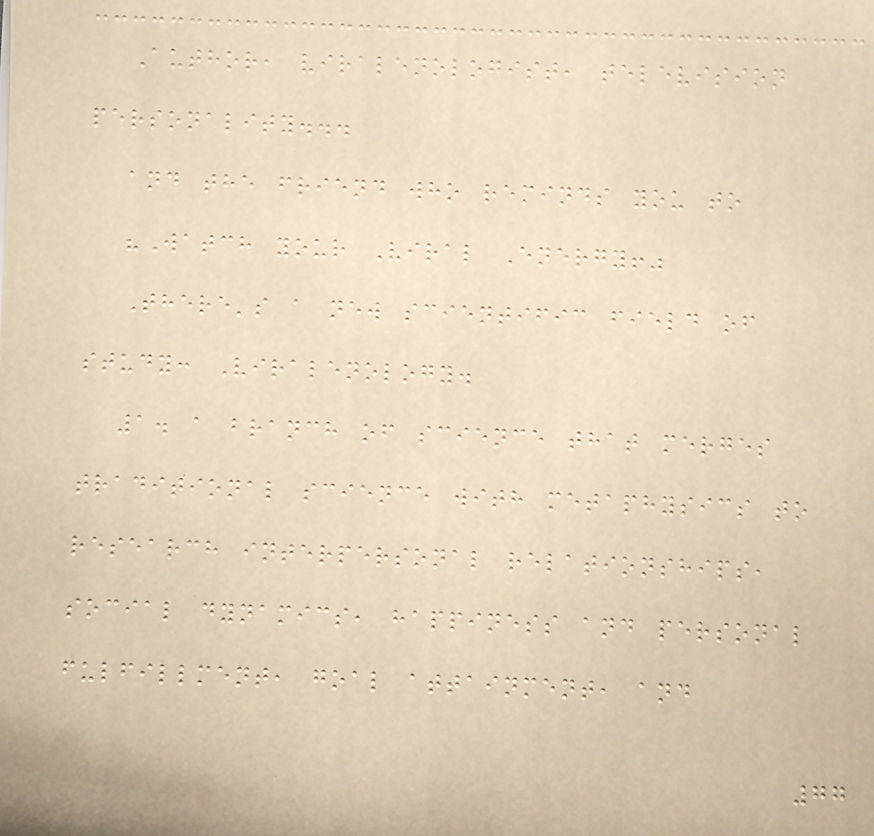Author, viralenologist, television
personality...
and the friend who reminds you to
"Watch your Viral Energy!"
There's a new scientific field of
study: Viralenology.
1. a branch of science that merges
traditional science with metaphysics to
research interpersonal relationships,
social dynamics, happiness and personal
fulfillment, goal attainment, and
77
